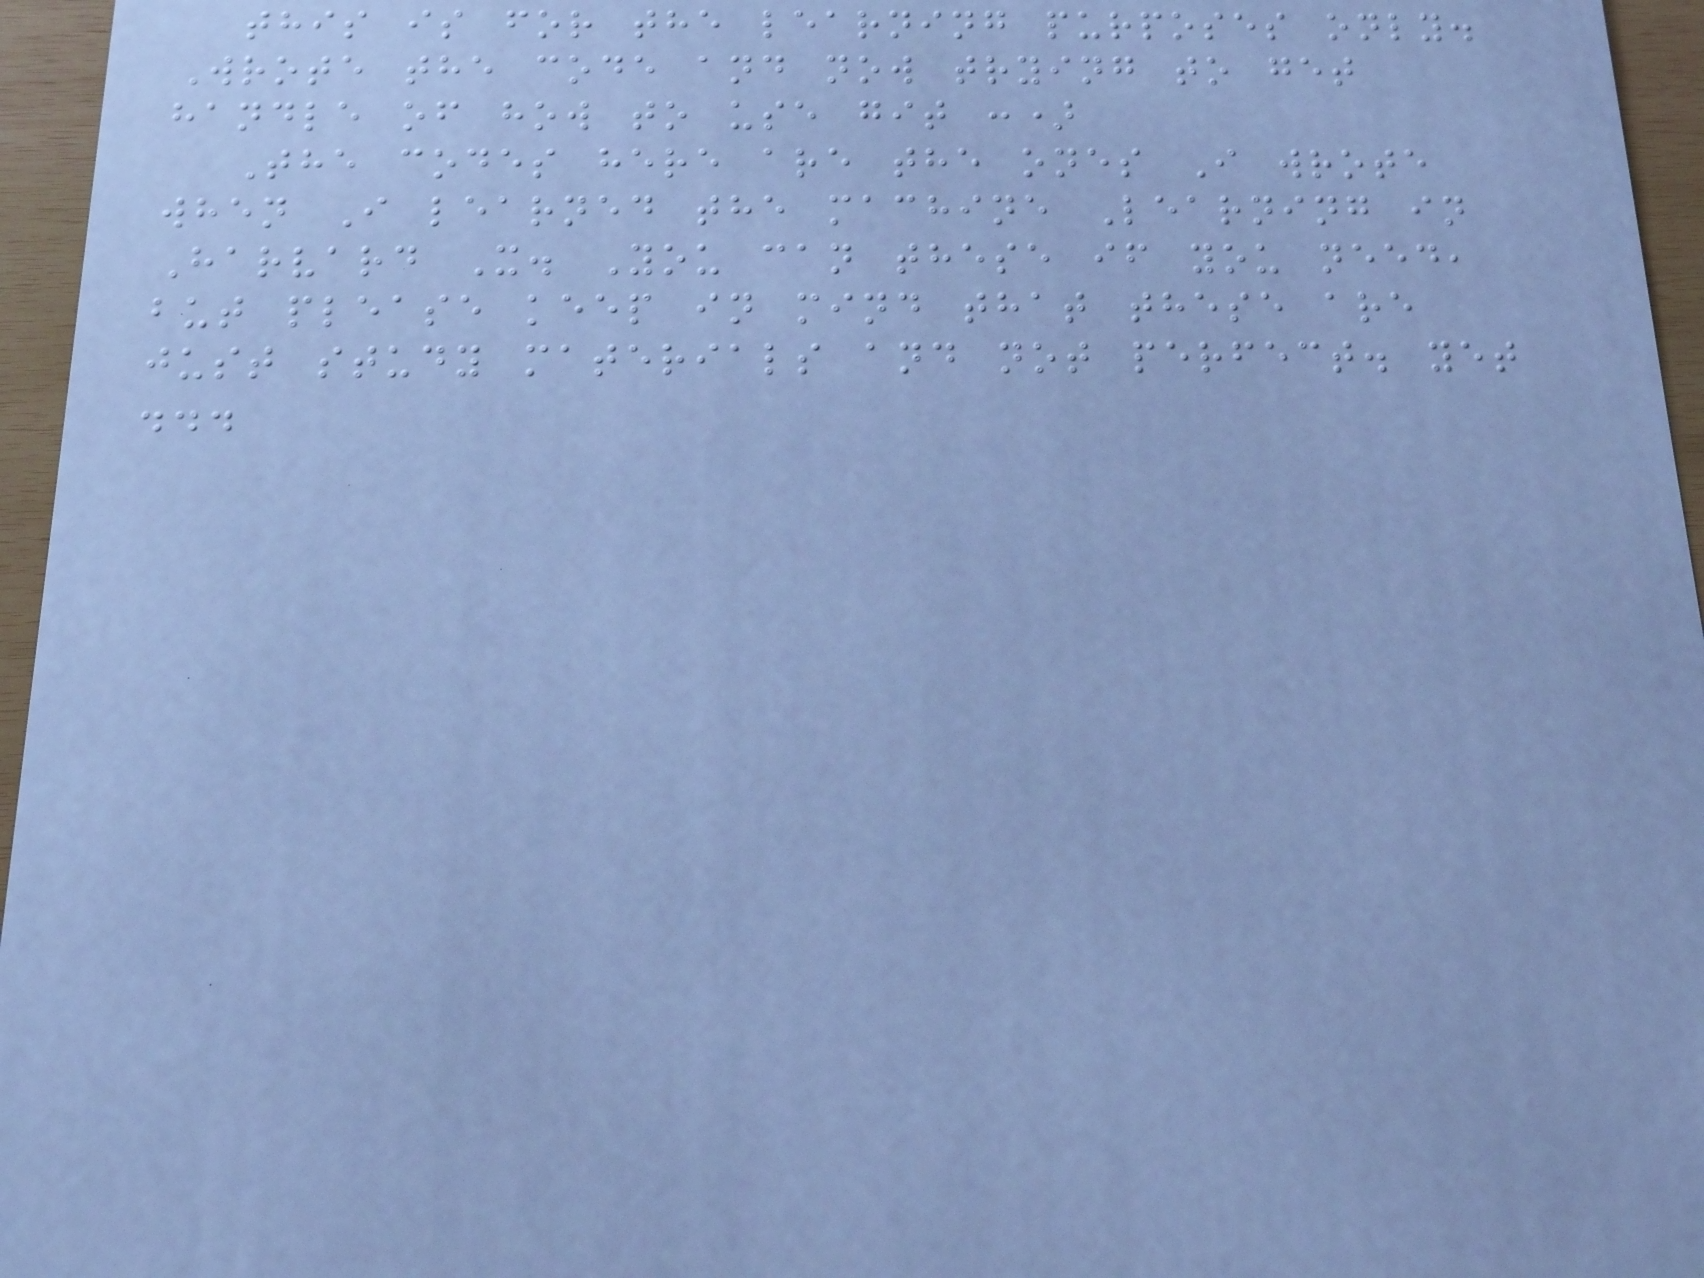this is for the learning purposes only.
Wrote the code and now trying to get
handle of how to use git :)
The codes here are the ones I wrote
when I learned the machine Learning in
Harvard X. You can these if you need,
but please keep in mind that these are
just study materials and not perfect. yet
...
